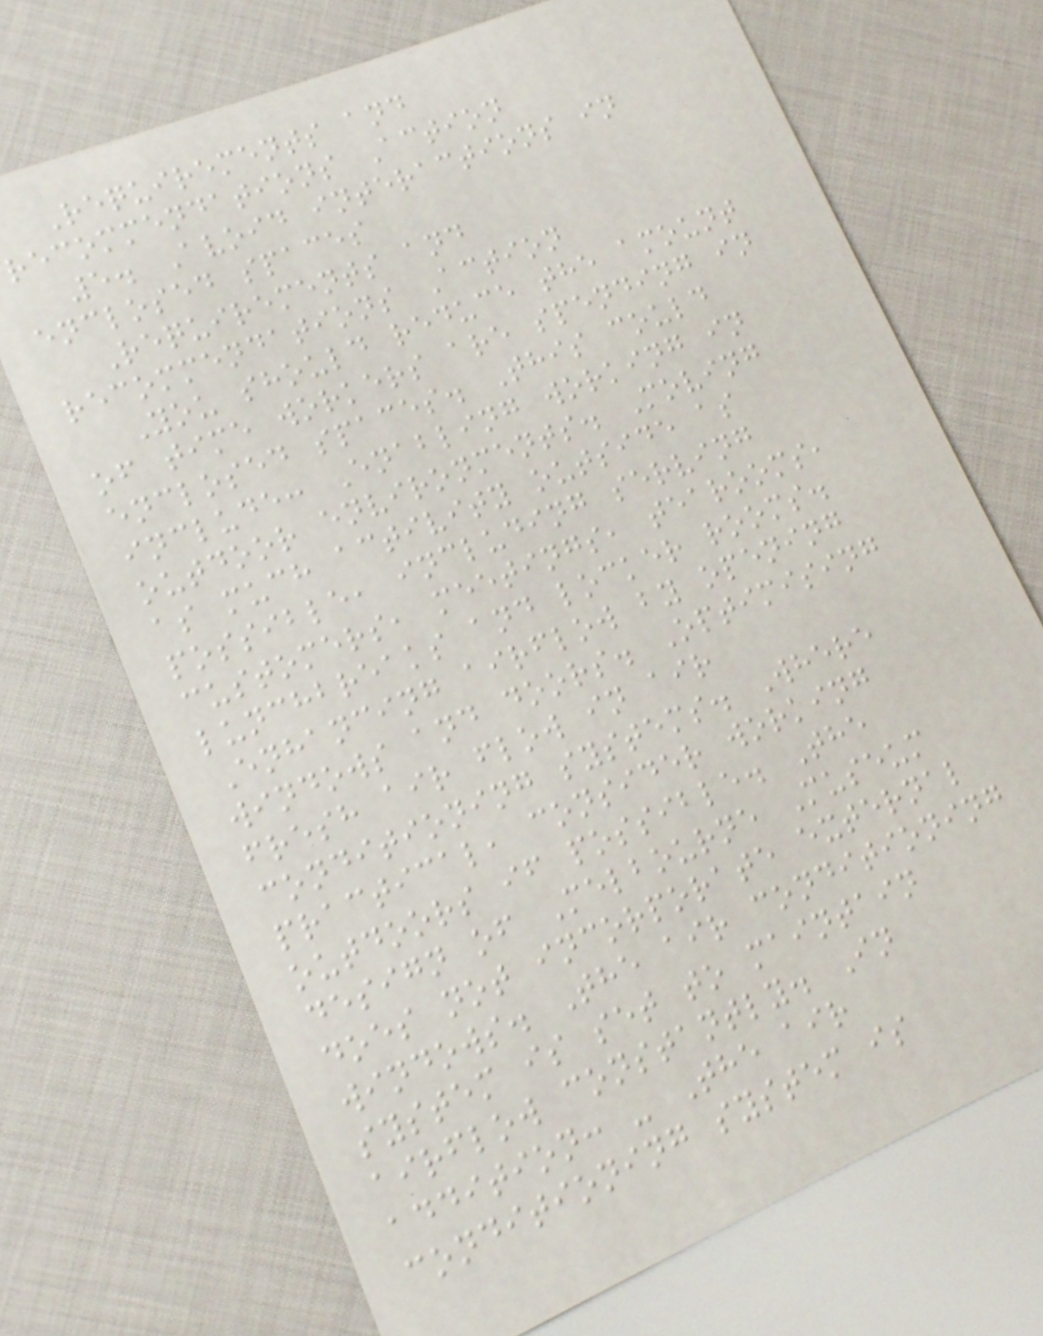Requirements and
recommendations Action
5. Avoid interactions in
enclosed spaces
Requirements and
recommendations Action
You should reduce the amount
of time workers are spending in
enclosed spaces. This could
include: Enabling working in
outdoor environments. Moving
as much activity outside as
possible, including serving
customers, meetings, tearooms,
lunchbreaks and locker rooms.
Enhancing airflow by opening
windows and doors. Optimising
fresh air flow in air
conditioning systems. Where
practical, consider working
outdoors if possible. The
design of Melbourne Museum
does not incorporate external
windows. The air conditioning
system is set to maintain
airflow constantly. In
addition: - The air
conditioning system is
